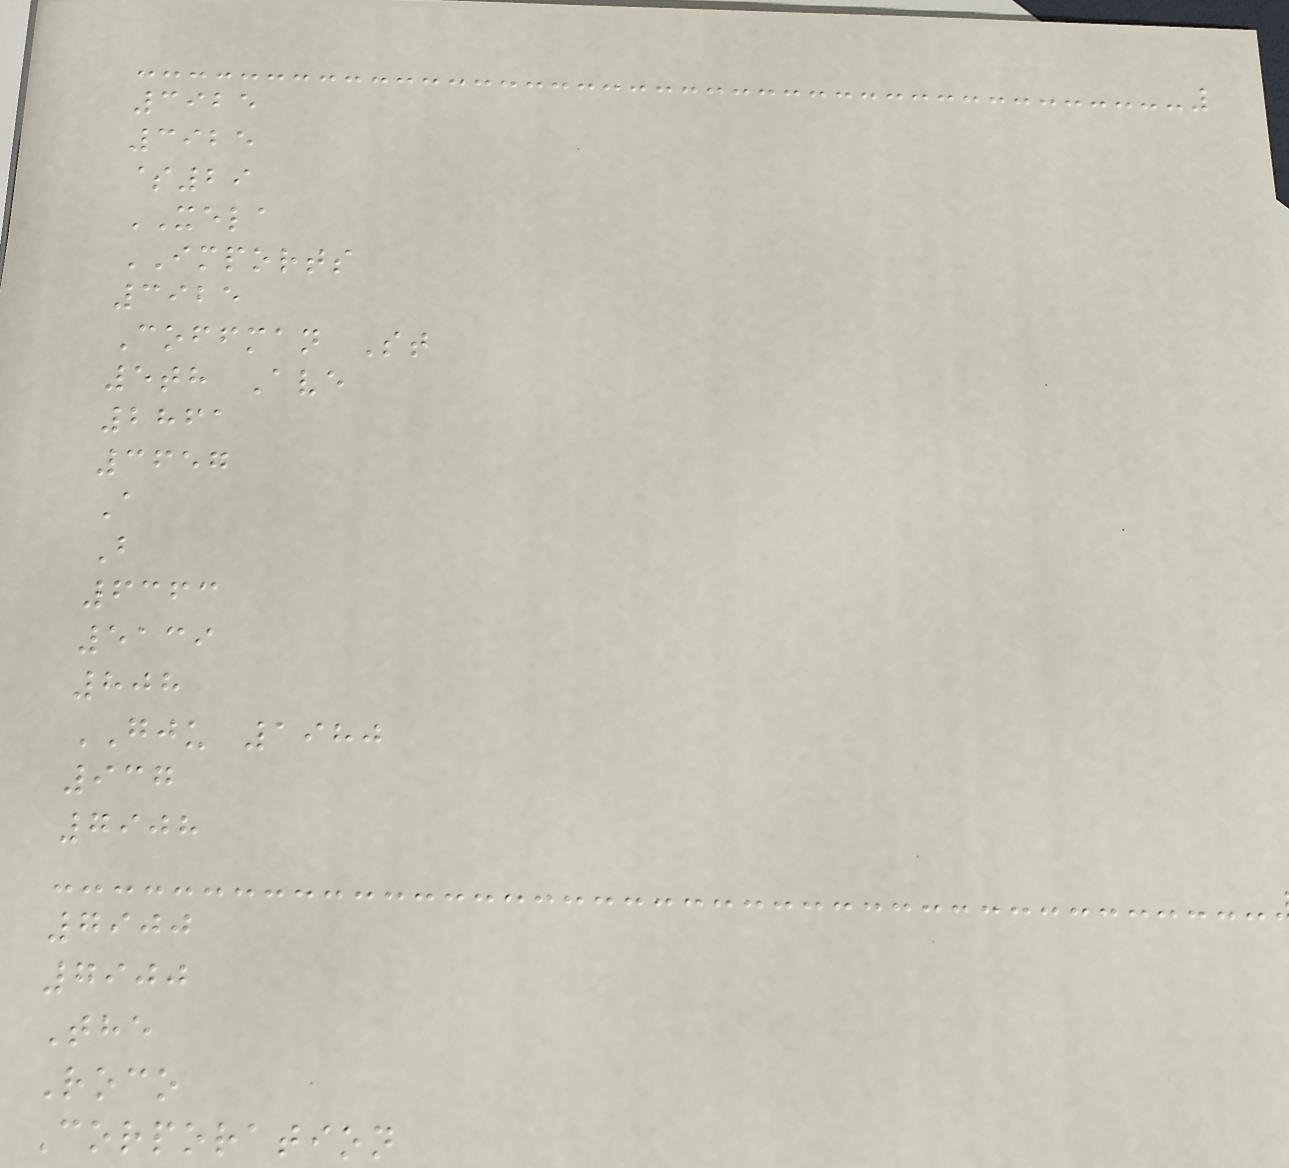3925
3925
$29
XELA
IMPORTS
3925
Coffman St
5th Ave
2861
3657
A
B
6363
5139
808
GJU 1980
937
7908
7900
7900
The
Roco
Corporation
